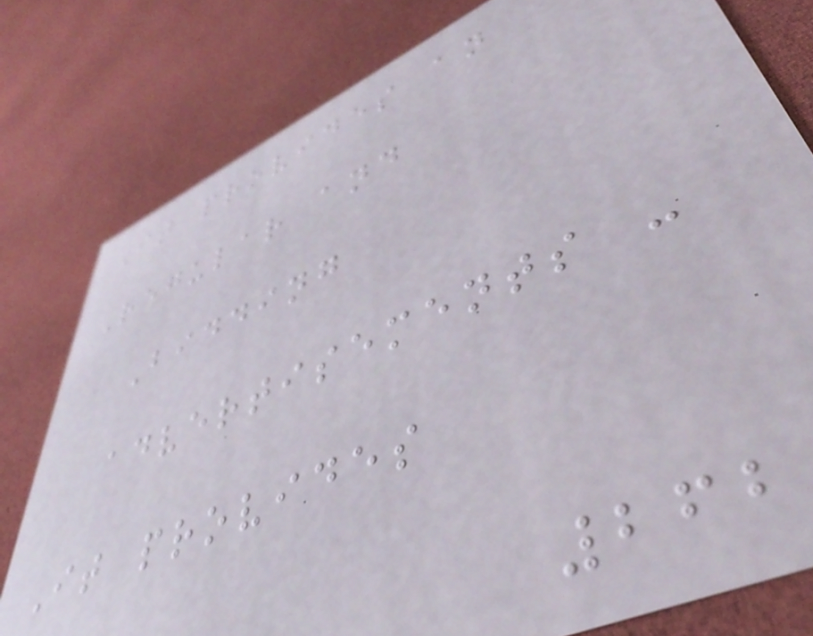It provides an
Regular and
Bidding
advertisements -
It provides
262
